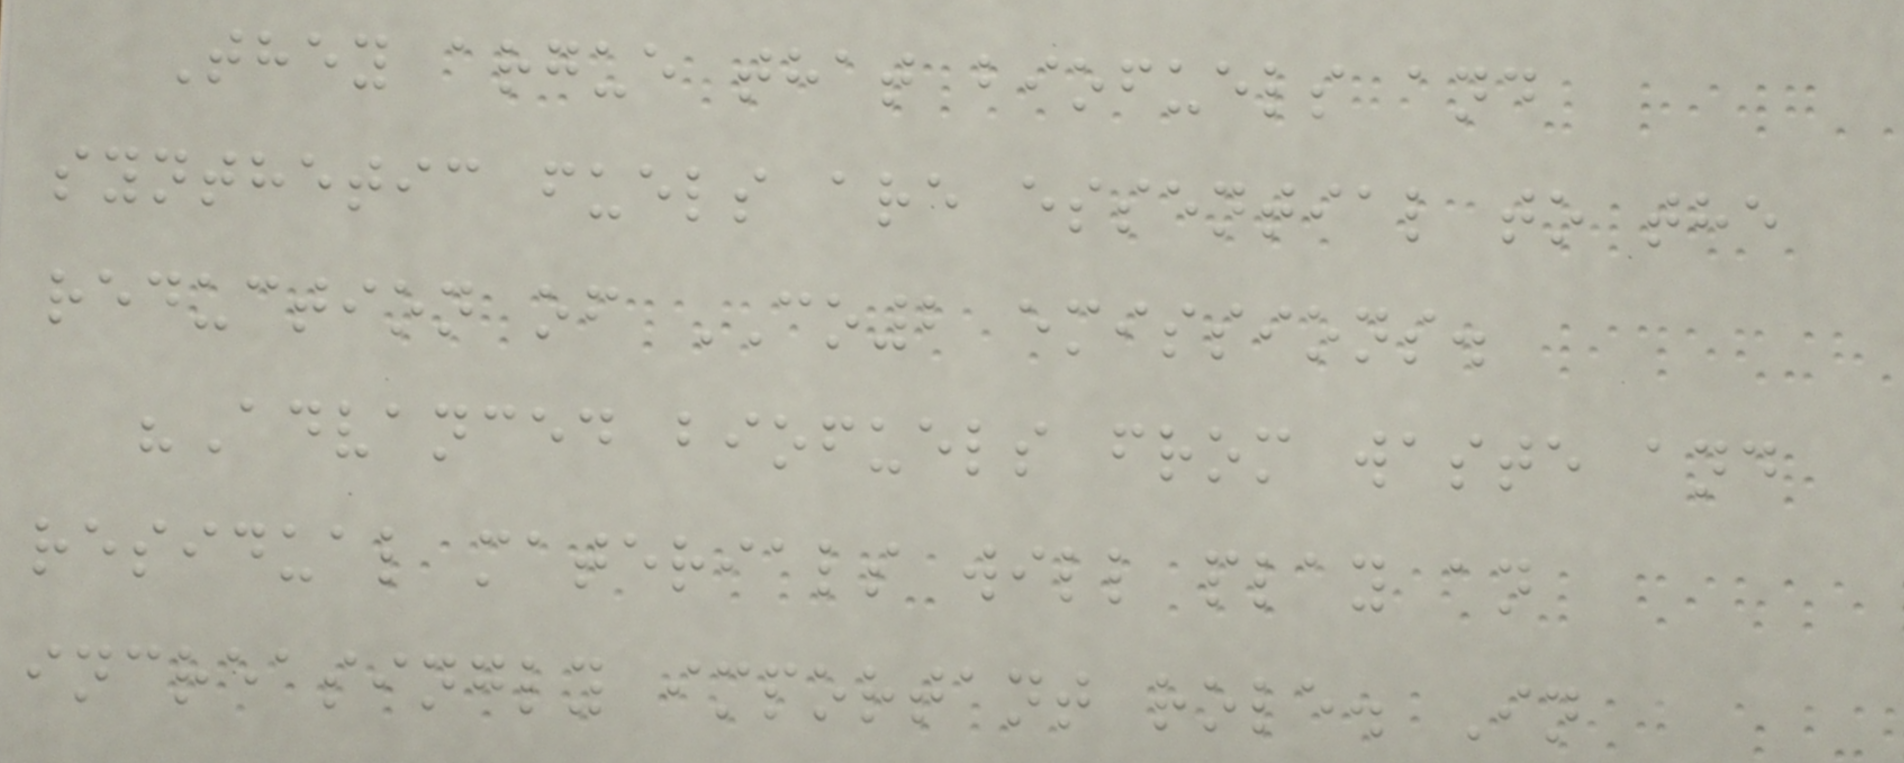They argue that biofuels and
synthetic fuels are essential to the
reduction of CO2 emissions.
"Advanced biofuels from waste and
residual materials will play an
increasingly important role. In
